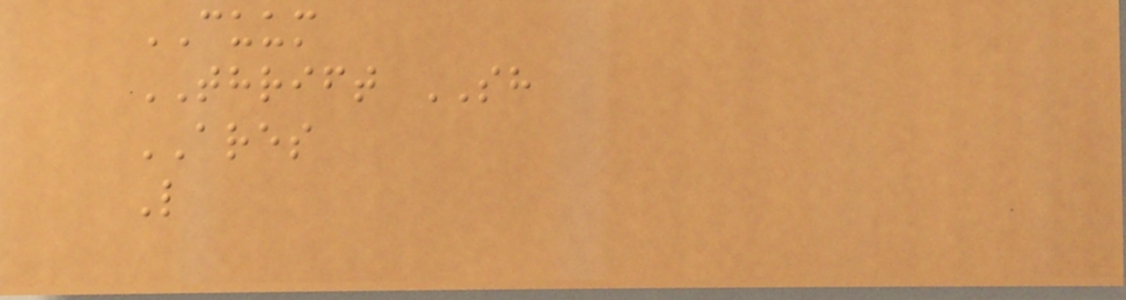CUUM
THRIFT SH
ARES
L
